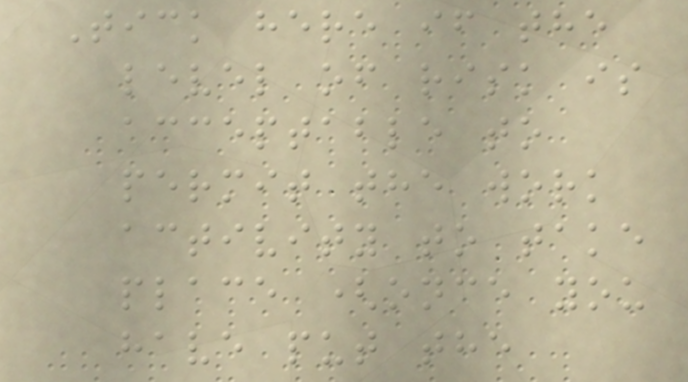Tick here if the
level of risk is
acceptable to
permit the work
activity to take
place (once you
have put the
